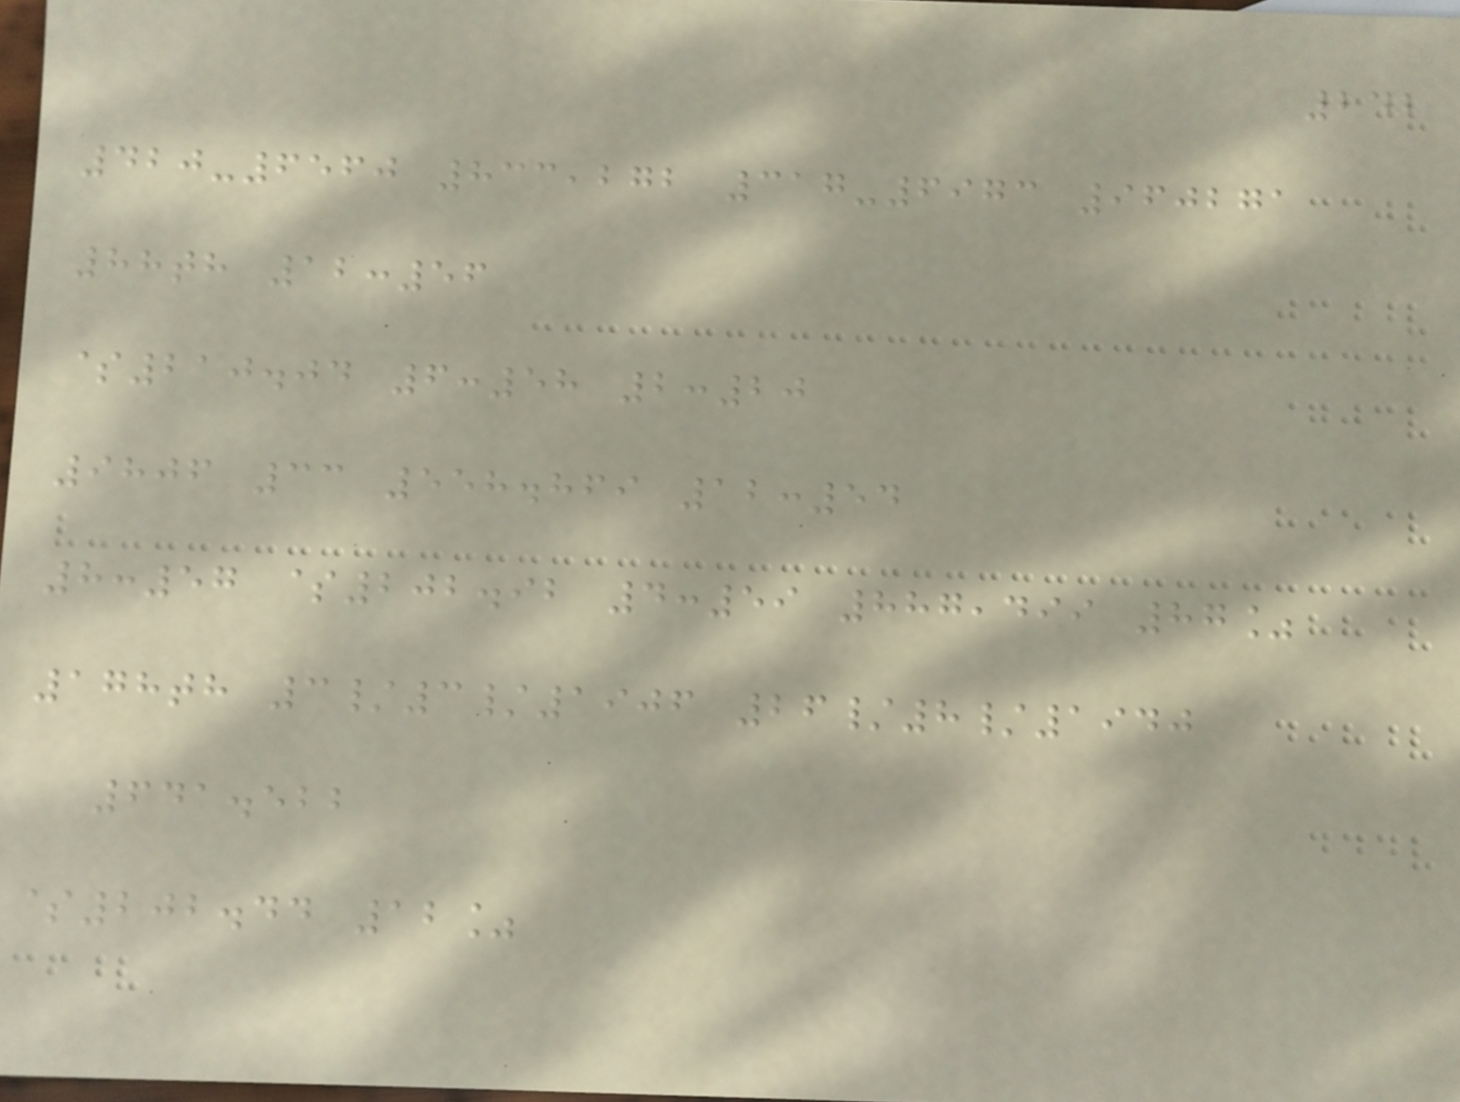242
420-6560 833,272 317-6973 960271
88th 12:56
$210.04 6:58 2:20
9806 33 558.869 12:54
8:57 $202.92 4:59 887,499 87%
178th 3/3/1906 26/8/1940
641.522
$202.44 12%
